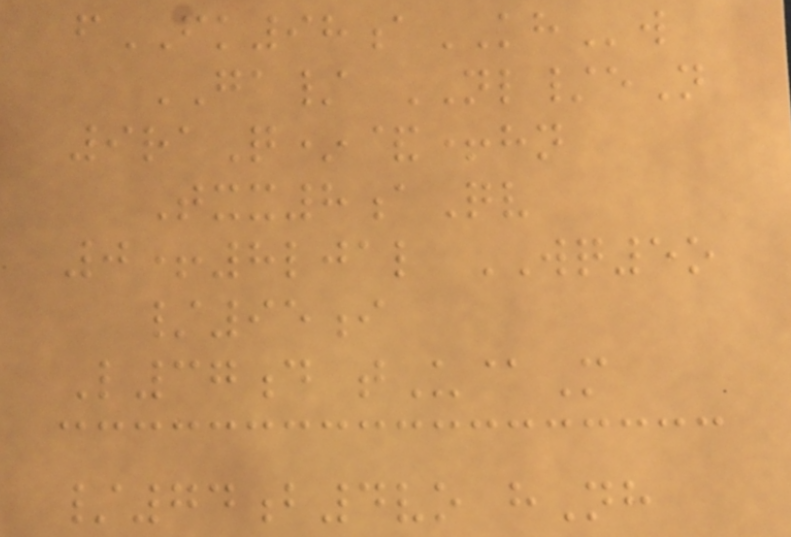fFK98aKHw
GA/ NL/eN
9raQ*&+hn
Txx8aQv
0+8ljal WQ5o
/95i
L37d tU@M
/74b4vo hNh
